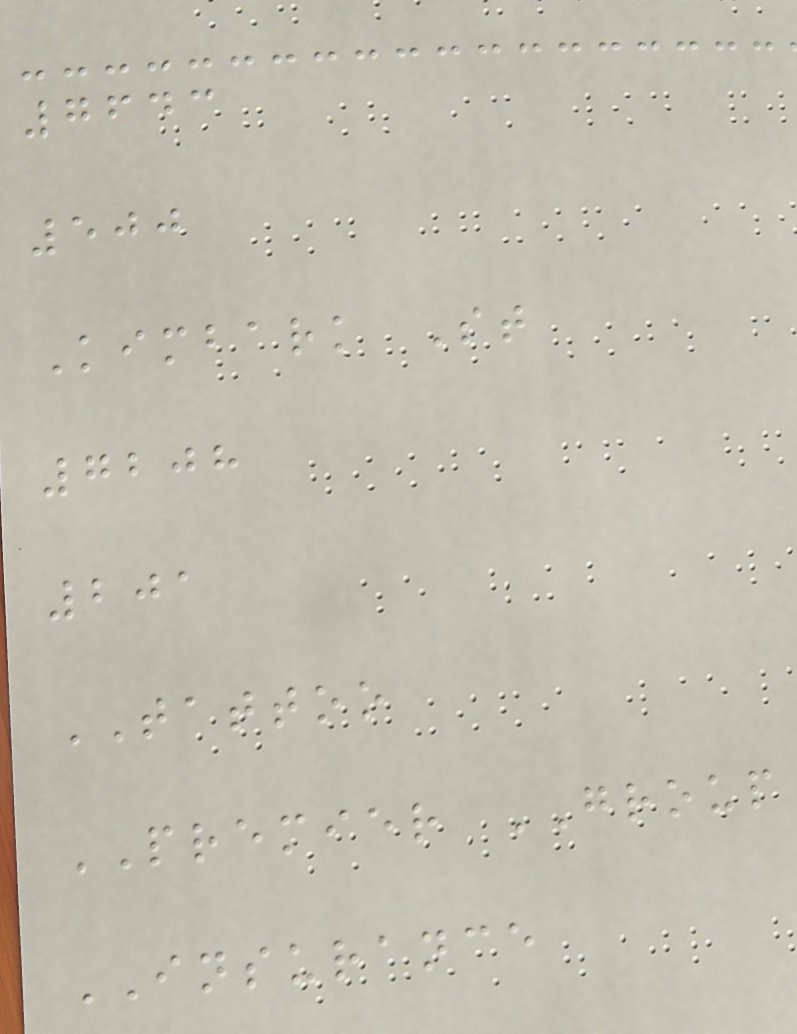7643
500
Kimbark St
7208
201
TATTOO
PREMIER GROUP
INSURANCE
